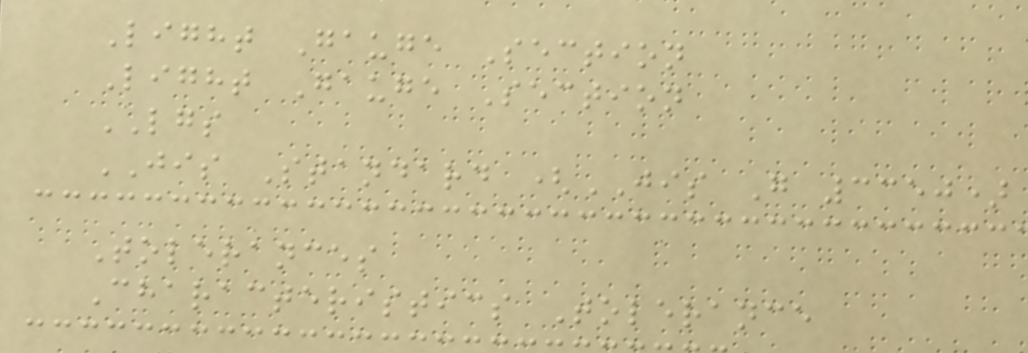Light Gauge Section
Light Gauge Section
LGS
JIS Standard (JIS G 3350)
Tolerances
Characteristics Tolerance
